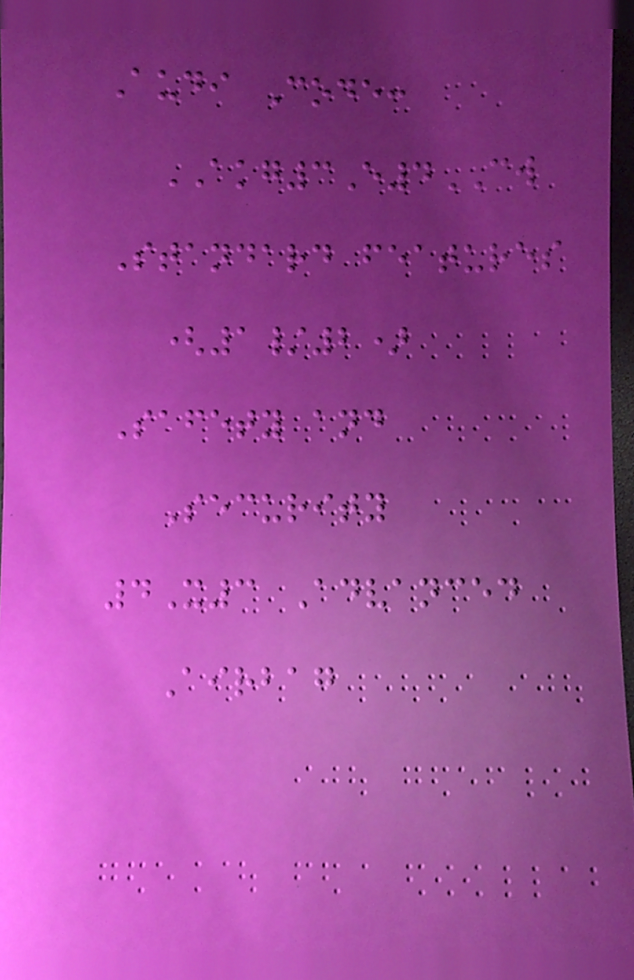Audi Code:
AKG3E4CW
Standard features
(1/2)
Safety and
Security
4X3 Advanced
Airbag
